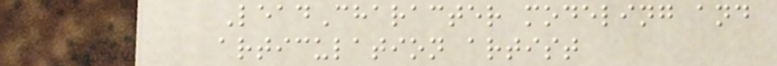LeadCharacter modeling and
articulation artist
